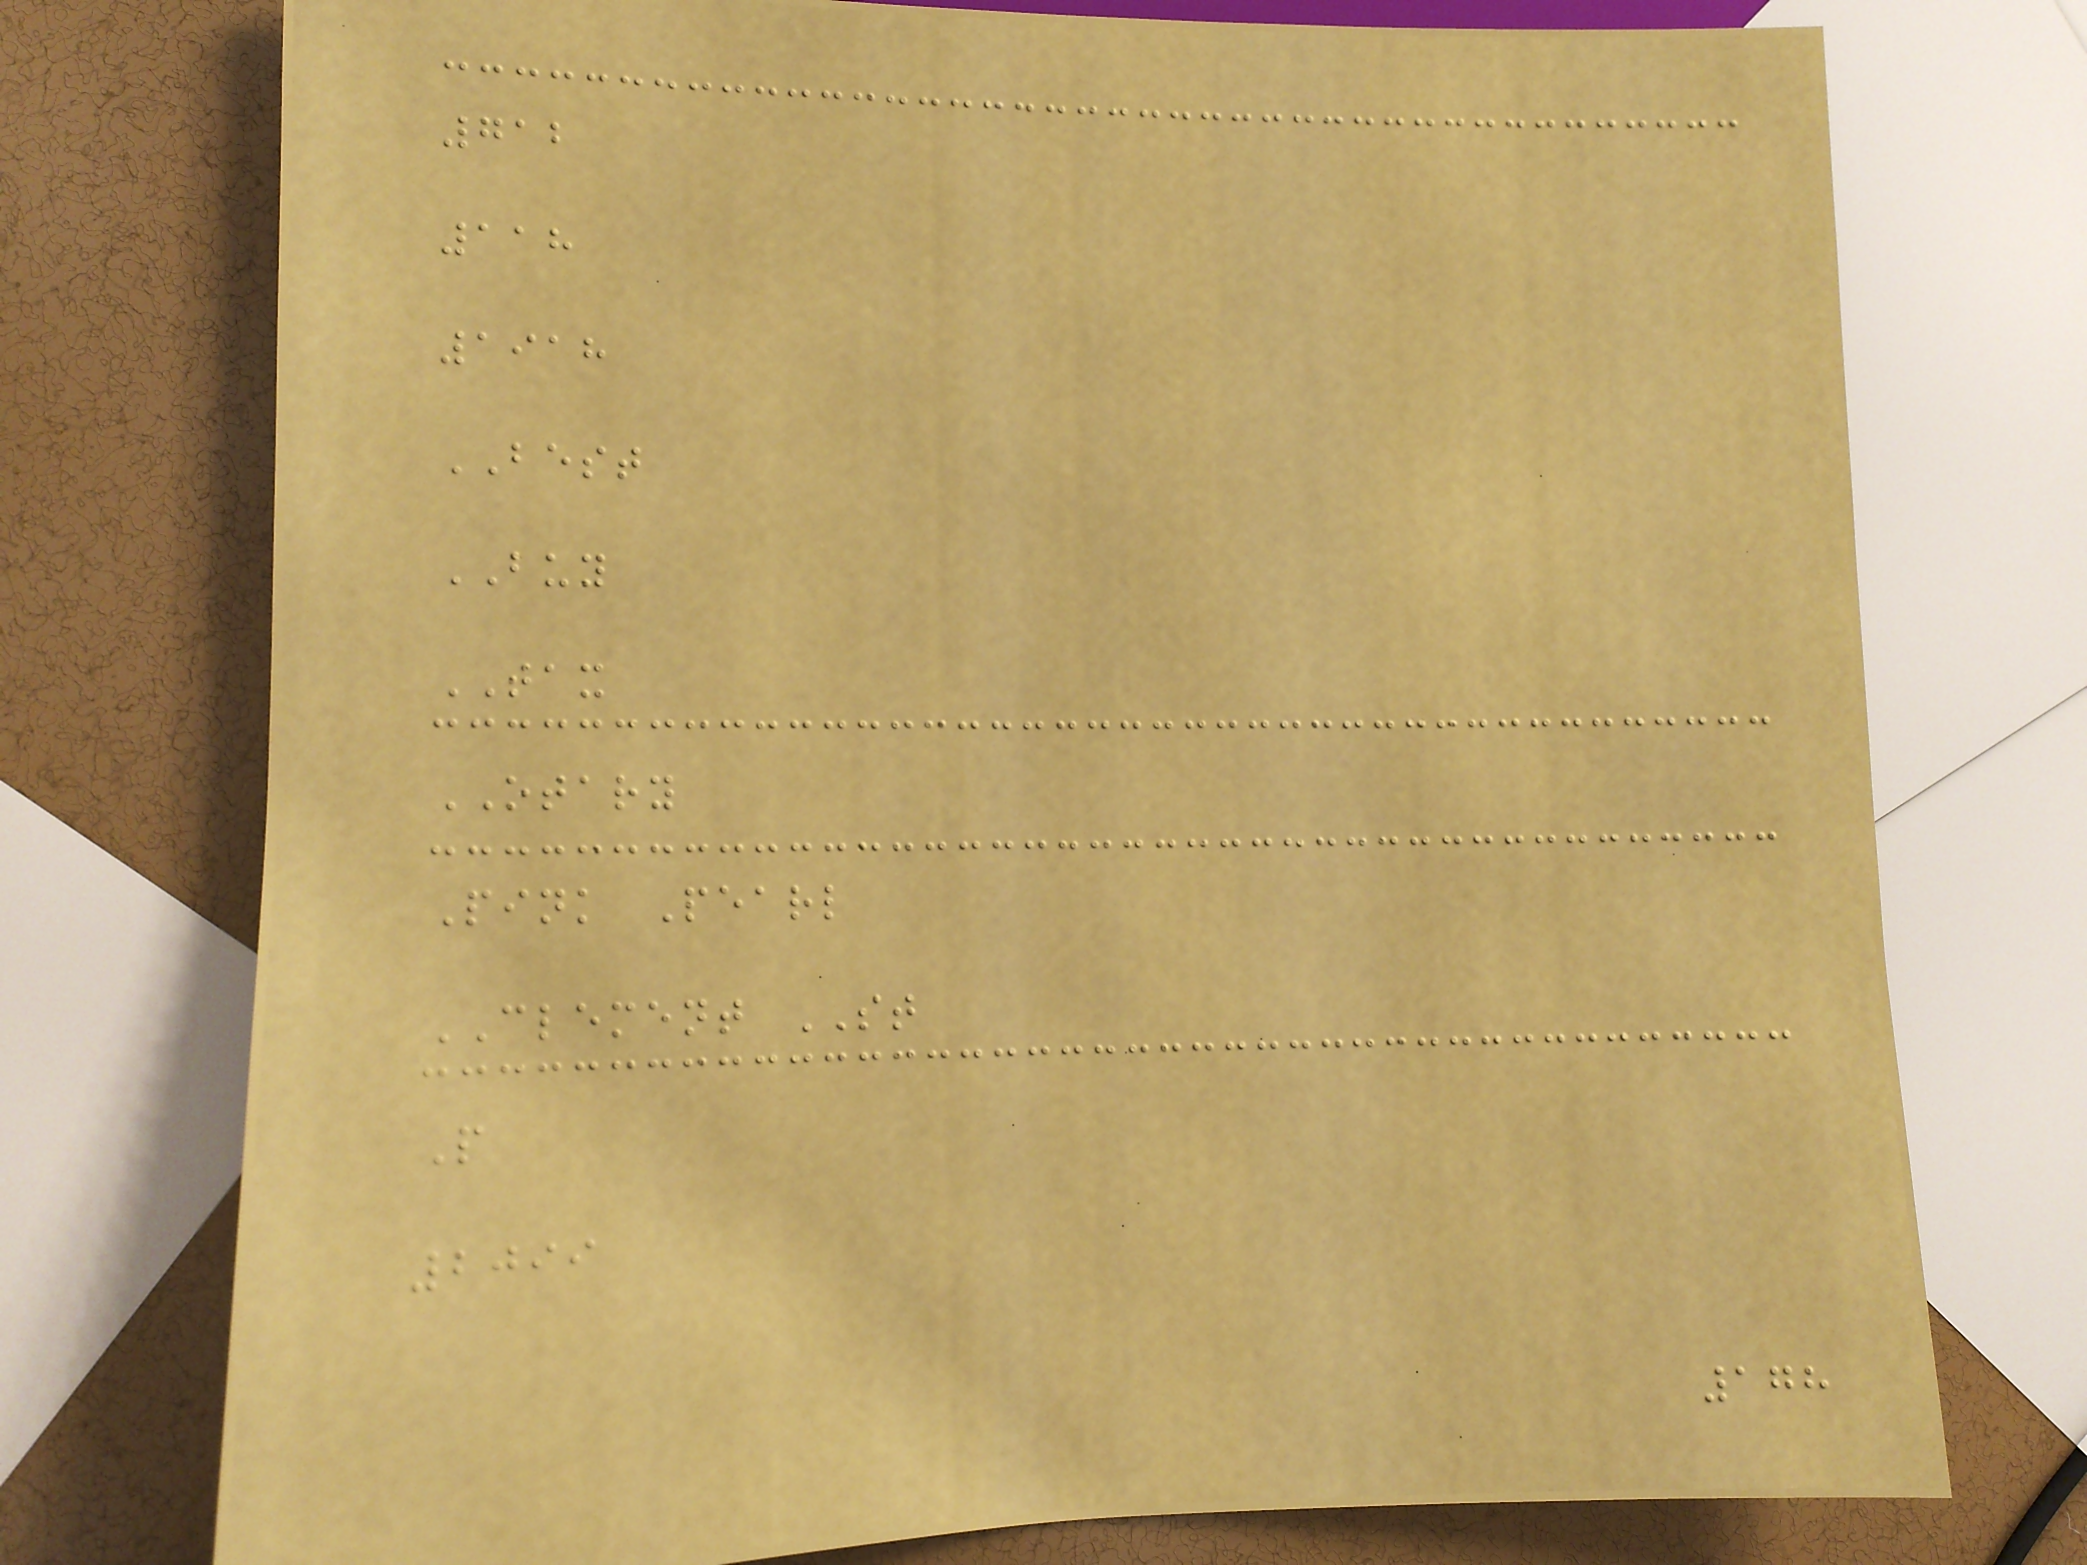712
118
1918
BEST
BUY
TAX
OTARY
Pink Pearl
CLEMENT ST
P
2099
178
